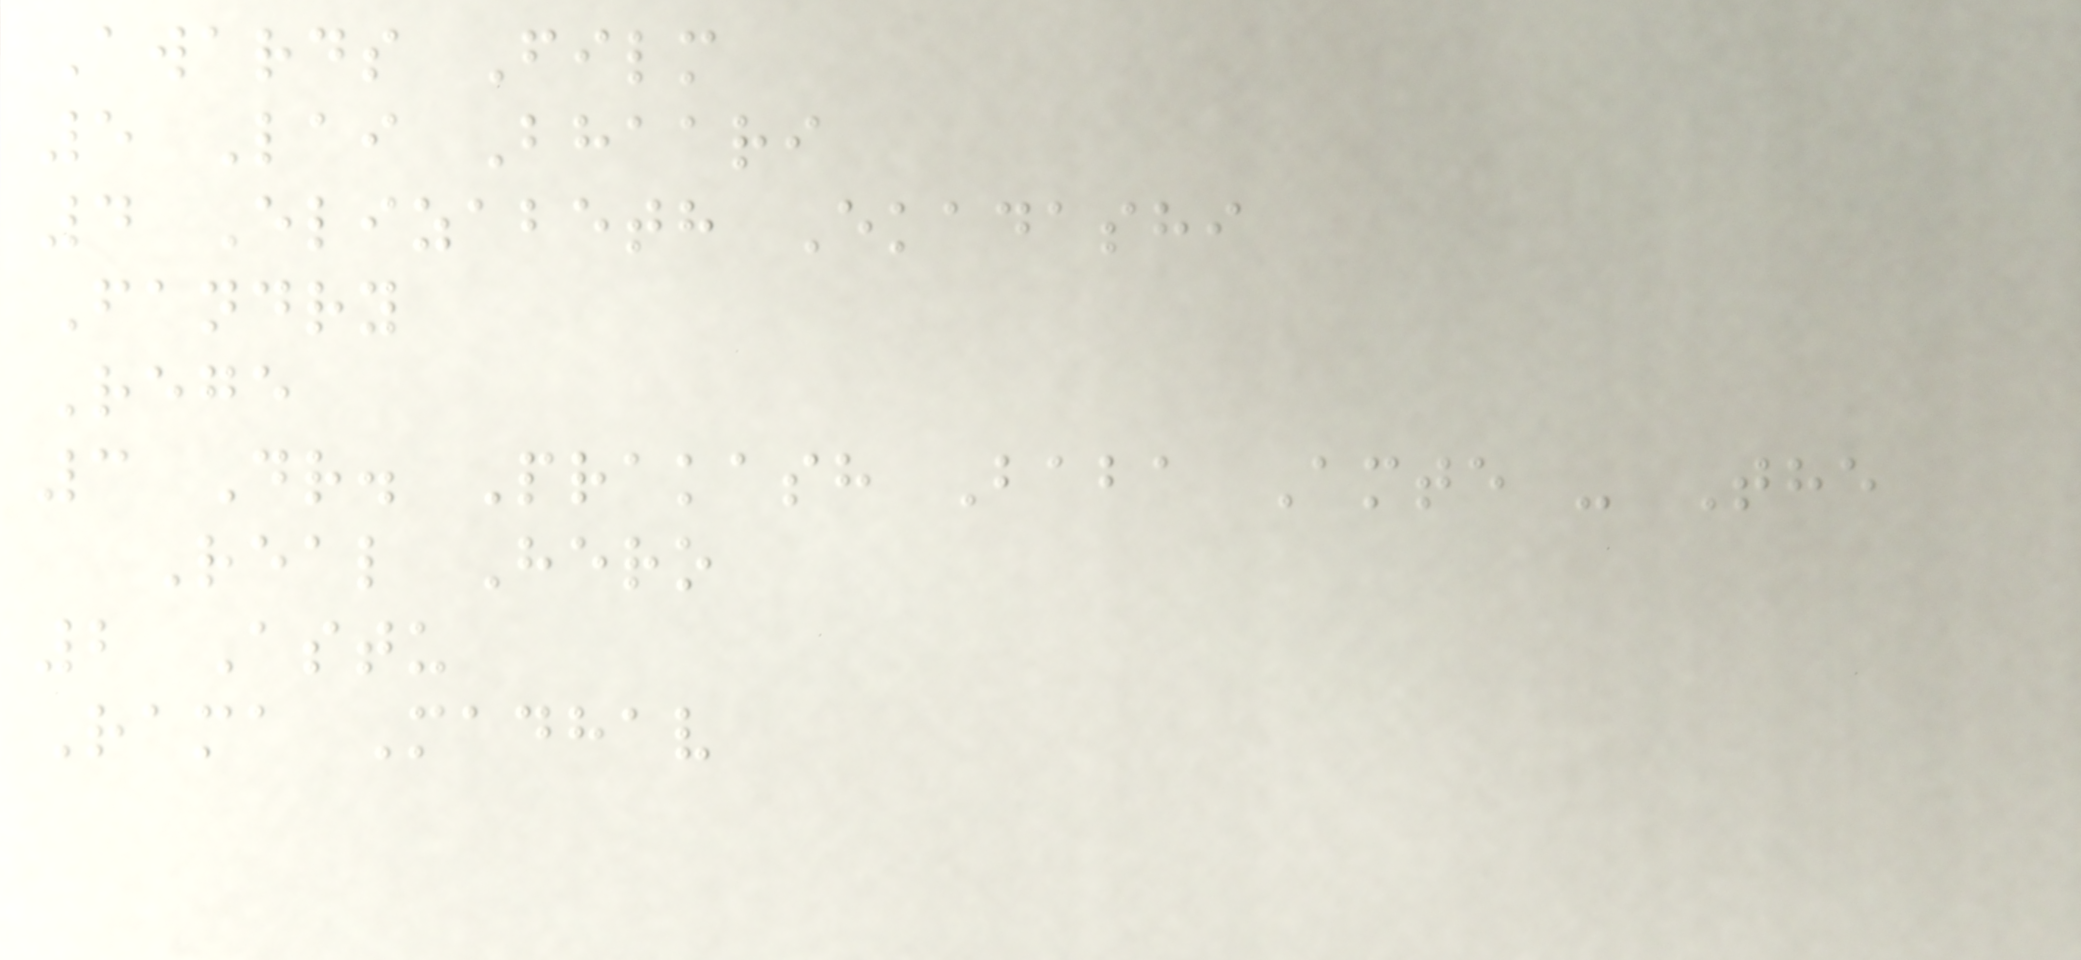Awards Film
5 Lai Bhaari
4 Elizabeth Ekadashi
Fandry
Rege
3 Dr. Prakash Baba Amte - The
Real Hero
2 Astu
Rama Madhav
